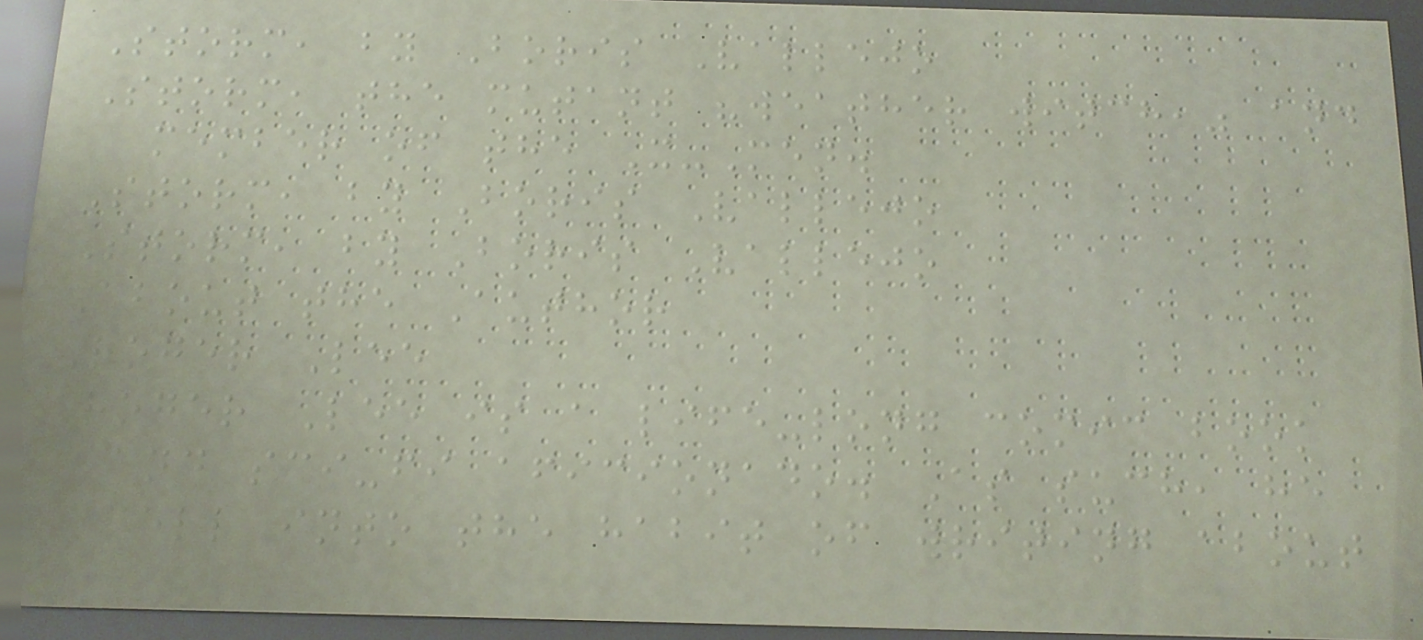Storm, by Boris Vallejo
Storm, the mutant "weather witch," and
member of the X-Men.
Storm, by Boris Vallejo
Storm, by Boris Vallejo
About the Author
Roger Lee
Roger Lee is a life-long comic book
and sci-fi aficionado. As such, he
fell into the habit of writing about
